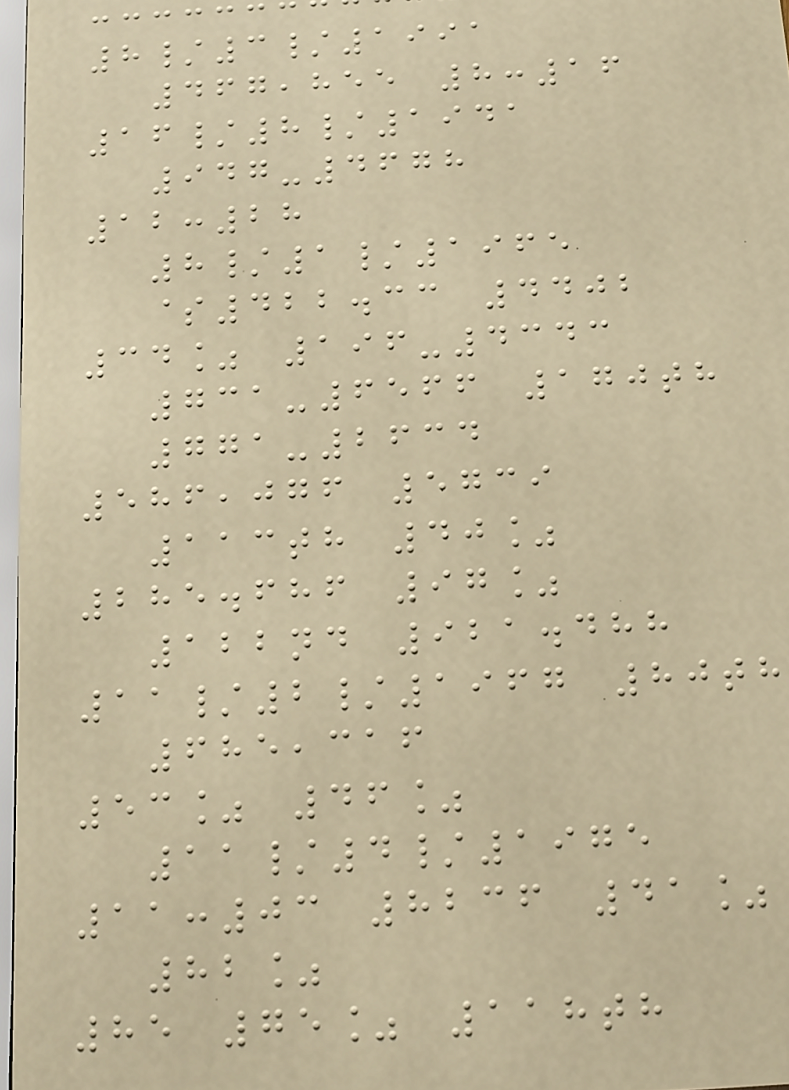8/3/1991
467,855 8:16
16/8/1941
947-4678
12:28
8/1/1965
$422.33 4402
34% 196-4343
731-6566 170th
771-2634
586,076 5739
113th 40%
285.686 97%
122nd 921.488
11/2/1967 80th
685,316
53% 46%
11/4/1975
11:03 8236 41%
82%
85 75% 118th
